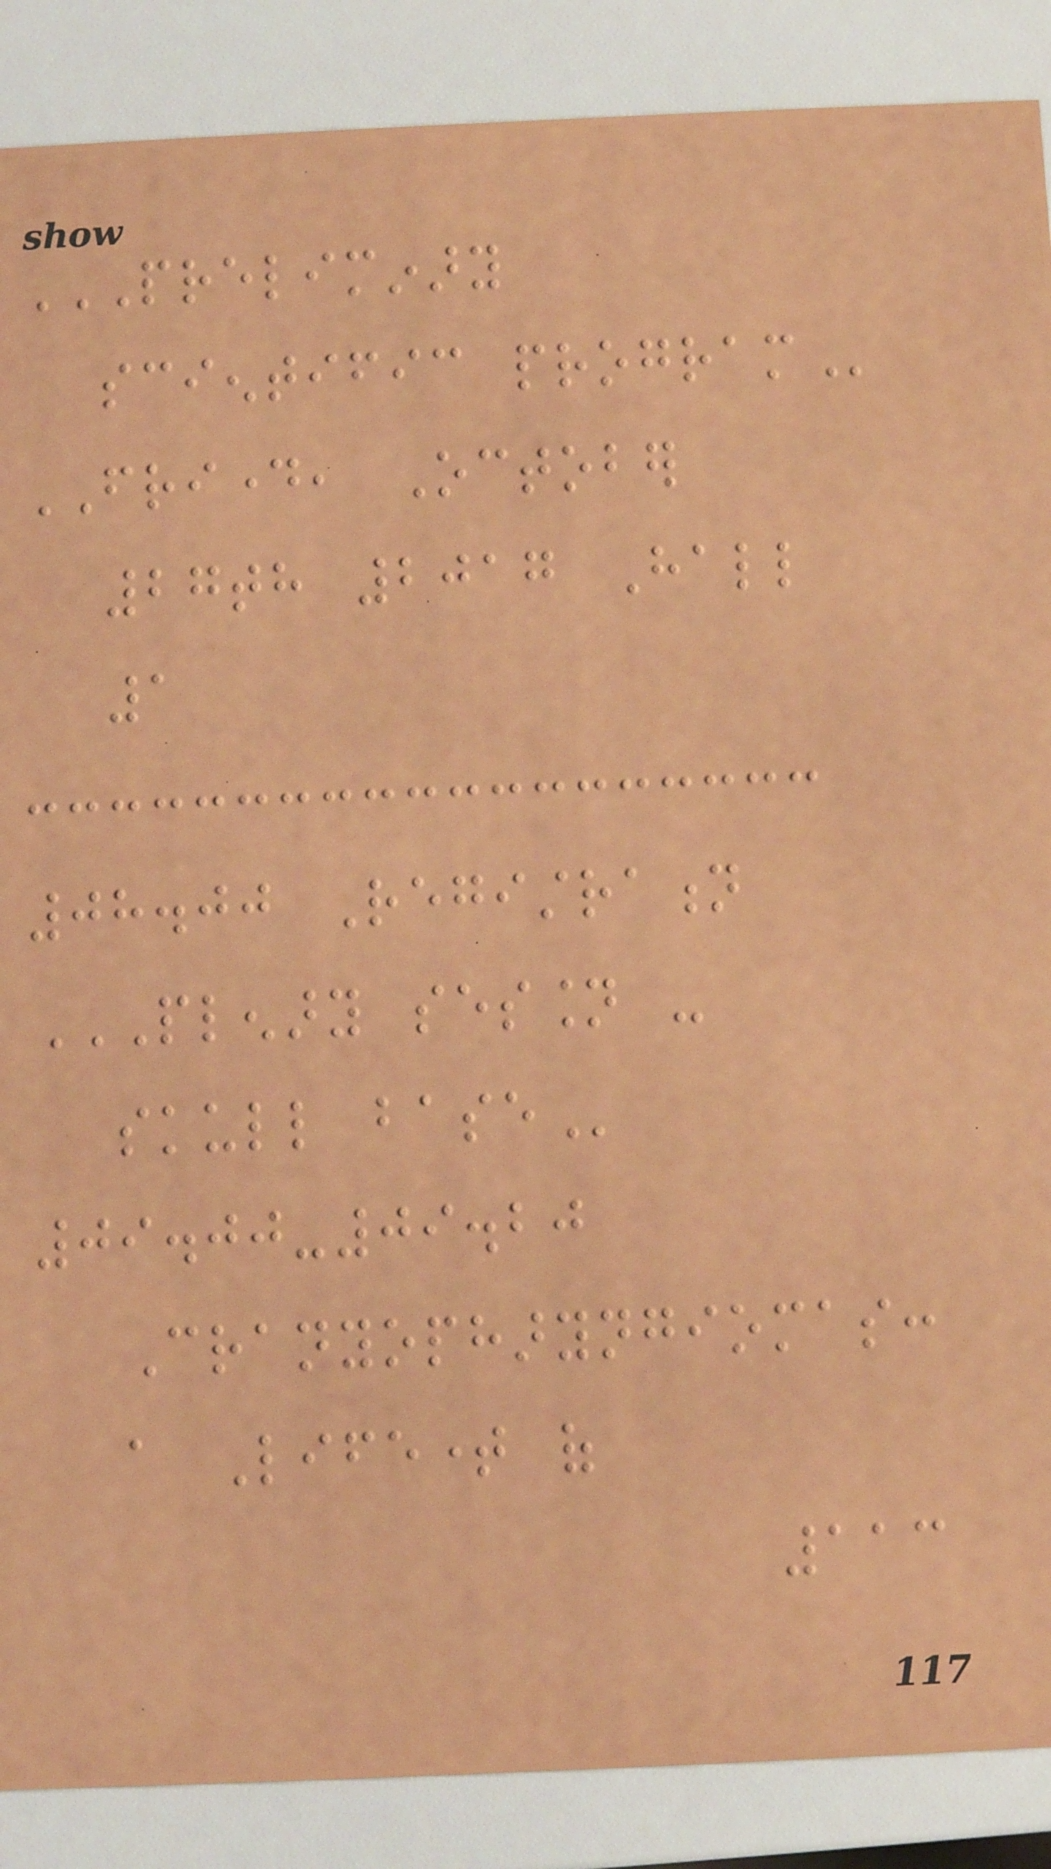PRELIMINARY
SCIENTIFIC PROGRAM
FRIDAY, October
27th 2017 Hall
1
08.00 Registration
PLENARY SESSION -
SKULL BASE
09.00-09.20
Cranyopharyngiomas:
a Lifetime of
113
